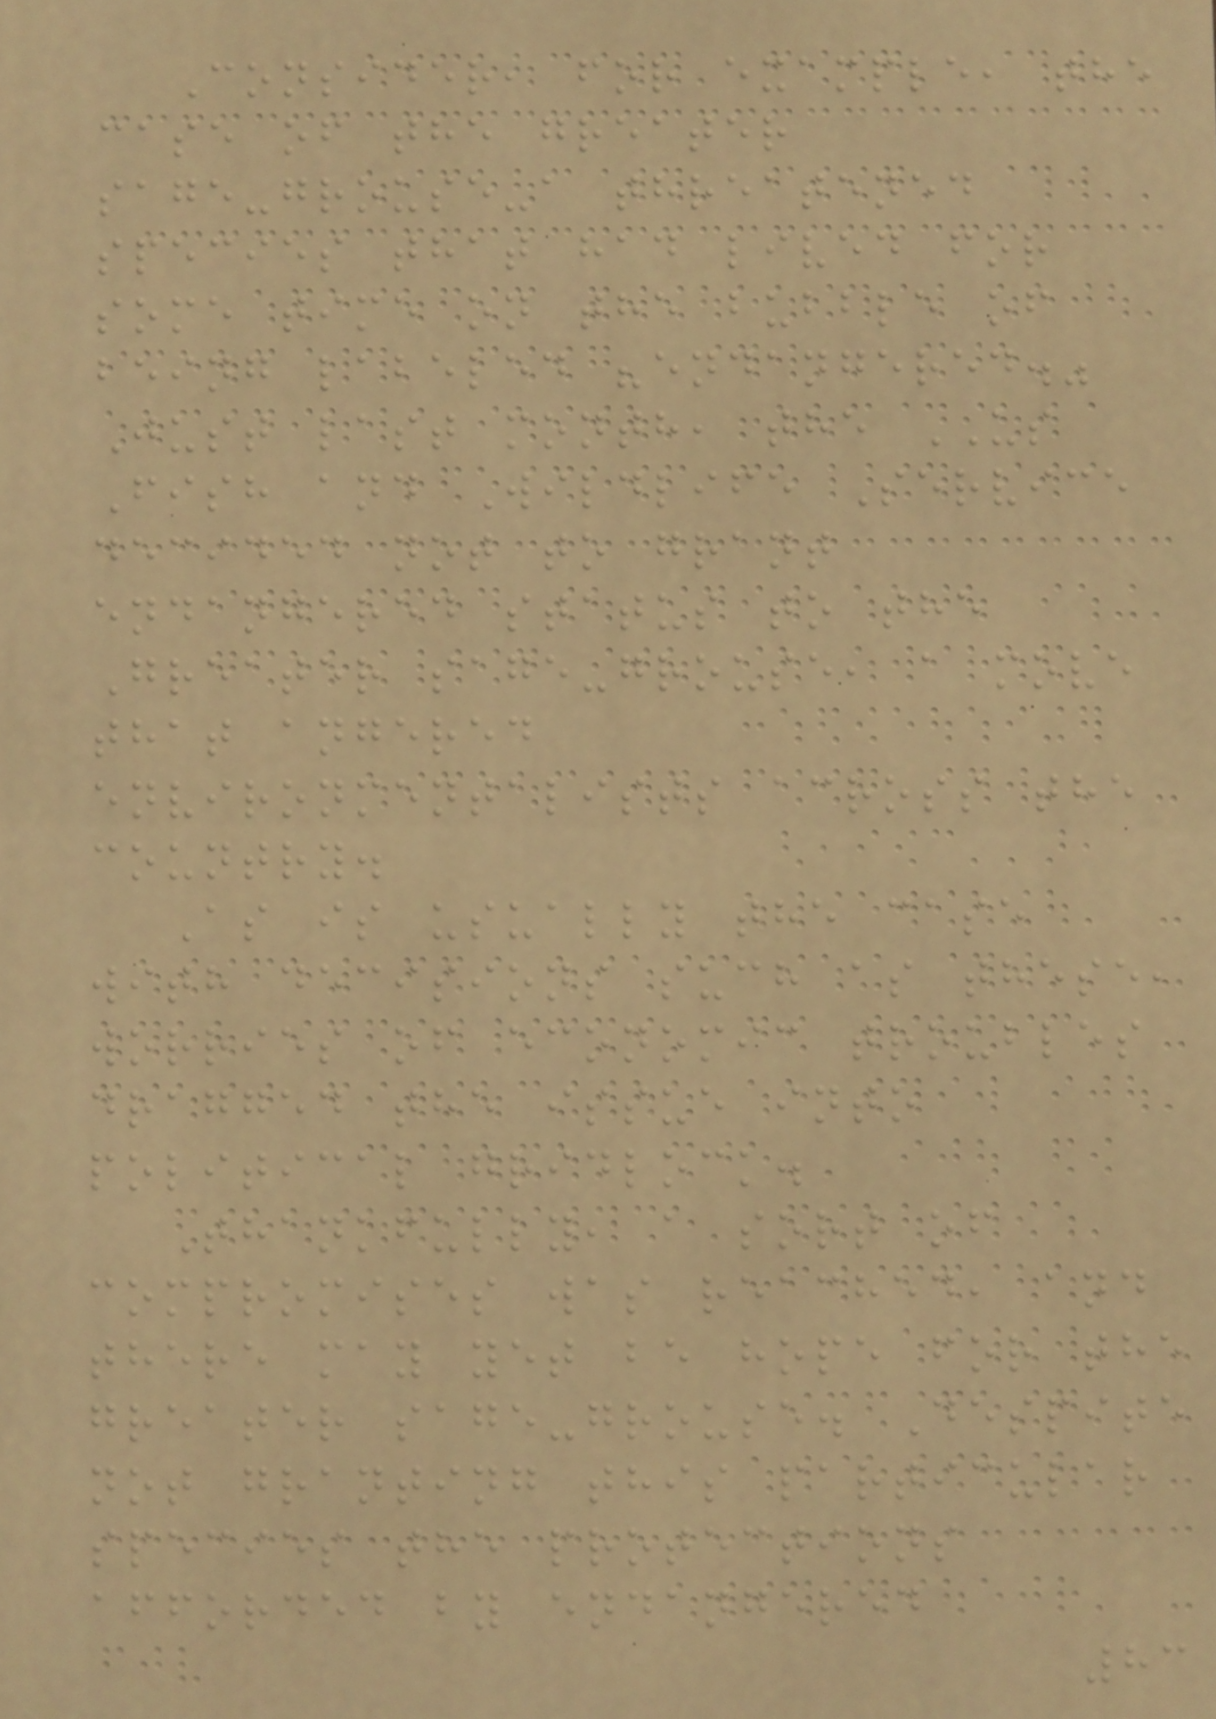Consider, for example, the
case of the greater
sage-grouse-a threatened
species that had lived for
some time on the bubble of
being labeled "endangered."
Just last month, the US
Fish and Wildlife Service
decided not to grant
endangered status to the
Greater sage-grouse, a move
that angered
environmentalists across the
country.
As is usually the case
with decisions such as these,
worries of economic troubles
dragged the issue into
political gridlock.
Thankfully, a sort of
compromises was reached, and
there may yet be hope for the
greater sage-grouse. Despite
not granting this particular
species the protections
afforded by endangered
83
